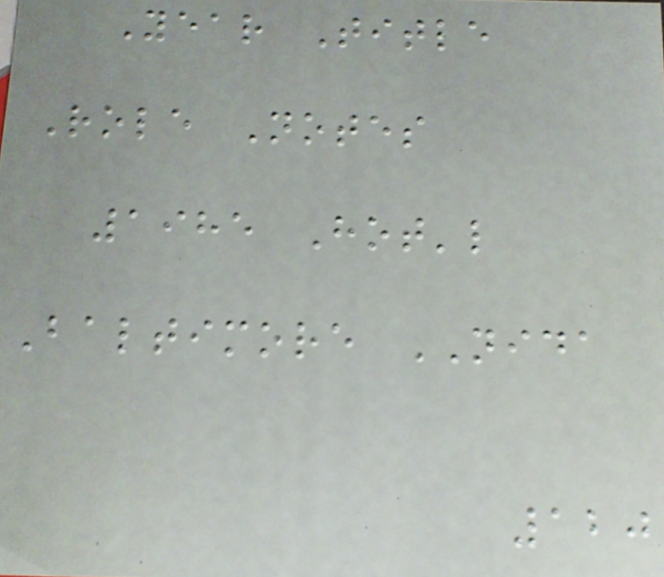Year Title
Role Notes
1985 Hot'l
Baltimore NIDA
120
